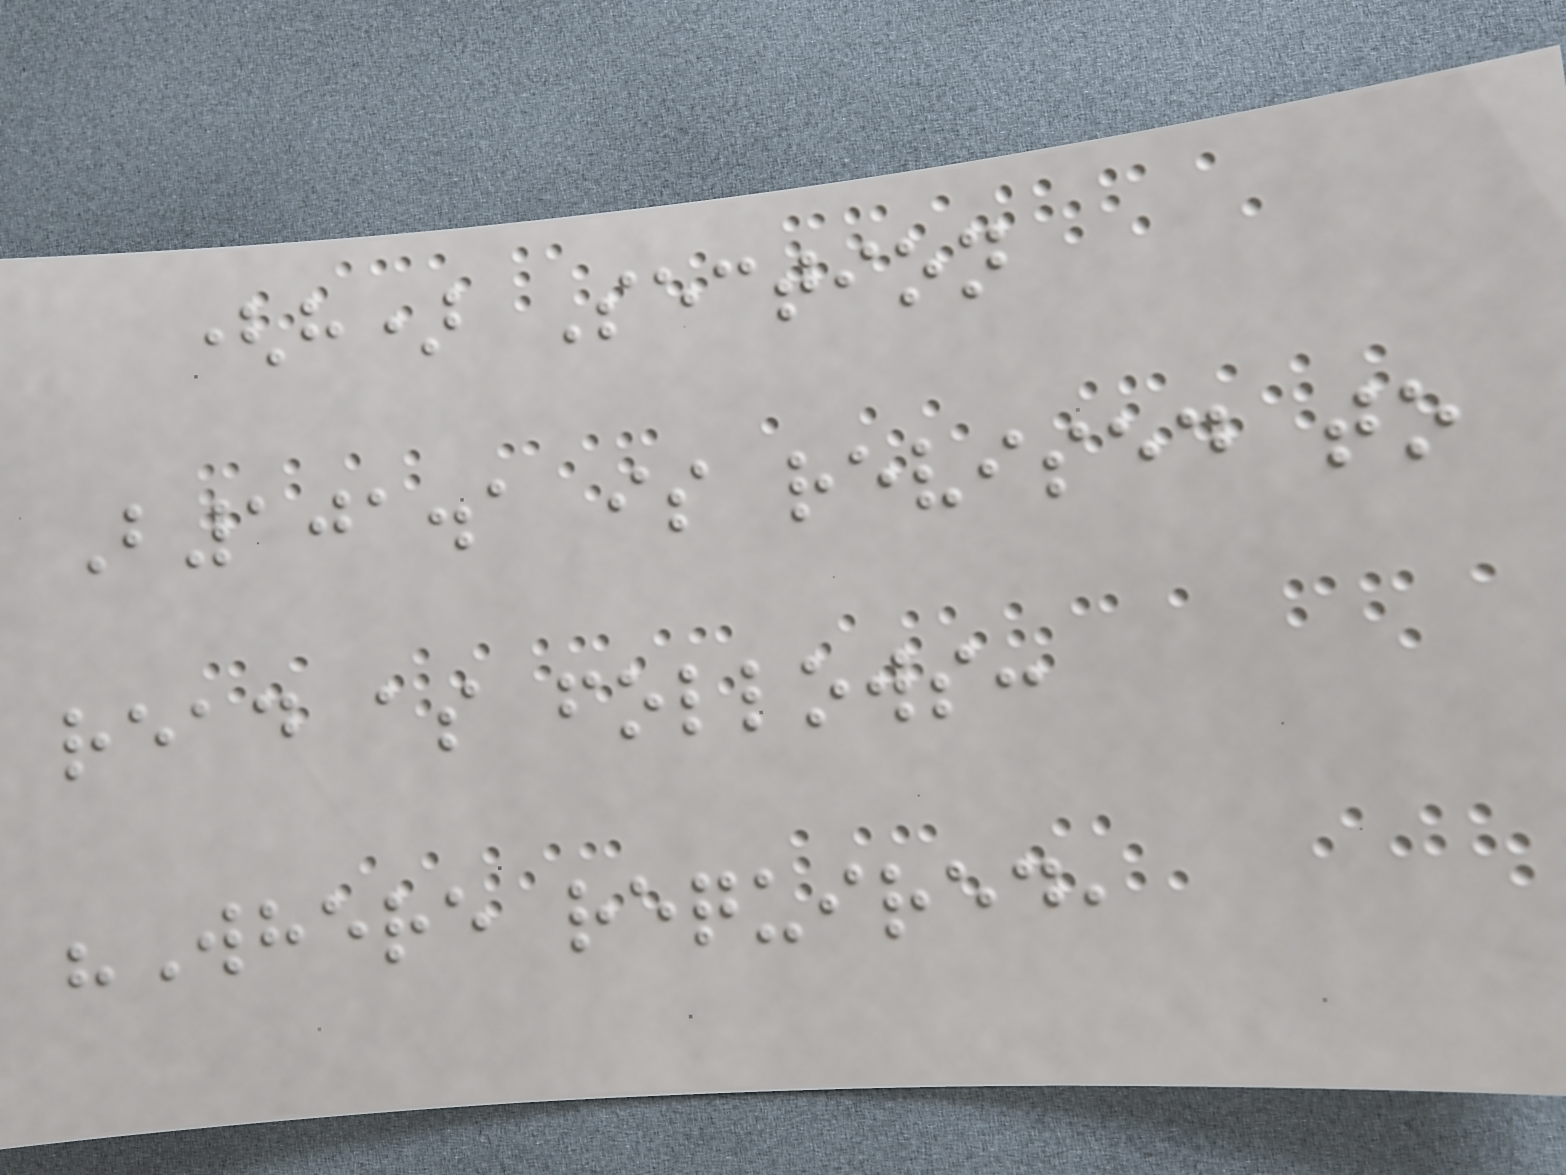(h) Section
B101.1 is revised to
read as follows:
"Where required,
